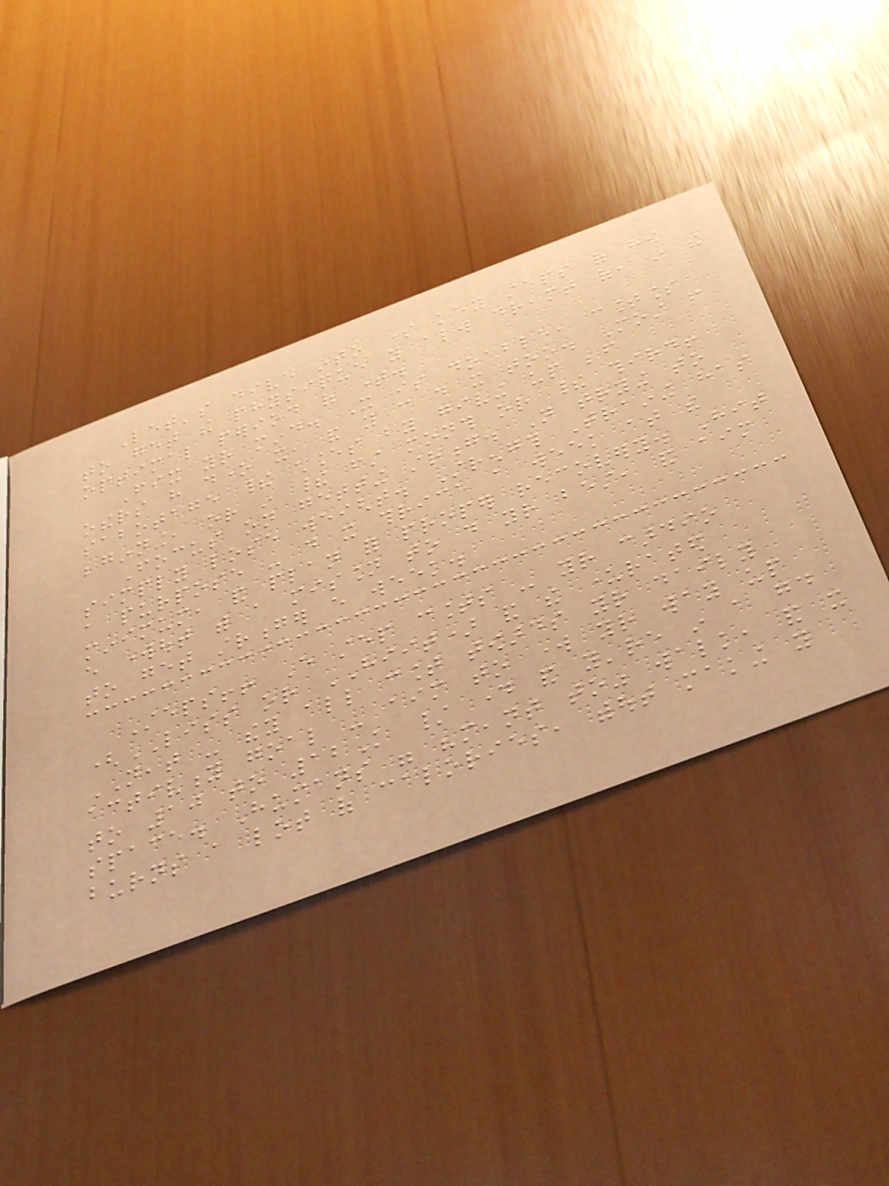Let's dive into some key steps of how
to get the physique you always dreamt of, in the
optimal period of time.
Fix your mind. It is doable, countless
others have done it, and you can do it too. Most people
sabotage their chances by giving up before
beginning, or in their first month or their third!
Focus on getting strong. Not trying to
simply lose weight. Strength Training has
a purpose - do it thrice a week at the
minimum, and plan for proper recovery. Hit
every workout with a mission to do your best, and aim
to get stronger every week.
Steps!! Every step counts - your cardio
(LISS or HIIT) and the underrated
NEAT - they all count towards your daily
activity goal - aim to work your way up
to 10 to 12K / day and you're in a good
space. Humans were "meant to" walk, and it
burns a lot of calories, without making you
